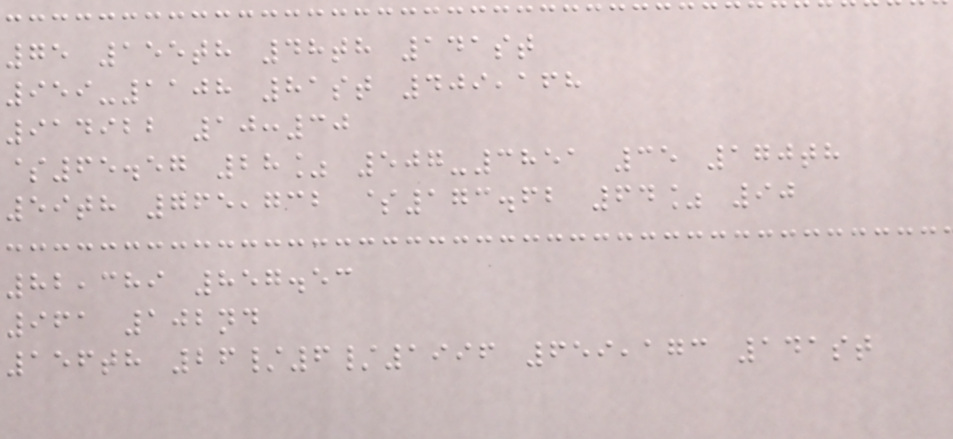75 155th 48th 141st
959-1108 81st 409,168
914922 10:30
$65.57 28% 507-3851 35 170th
59th 765,732 $173.62 64% 90
82,389 857.53
961 102nd
156th 26/6/1996 659,173 141st
